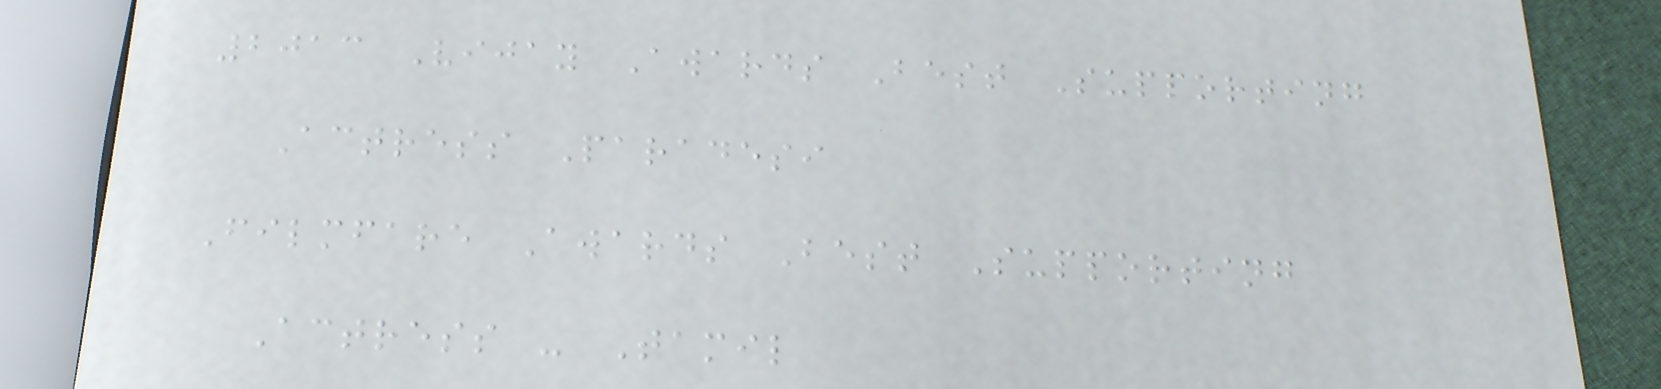2013 Vijay Awards Best Supporting
Actress Paradesi
Filmfare Awards Best Supporting
Actress - Tamil
